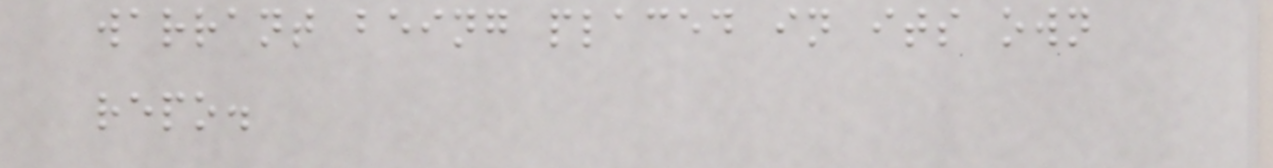warrant being placed in its own
repo.
